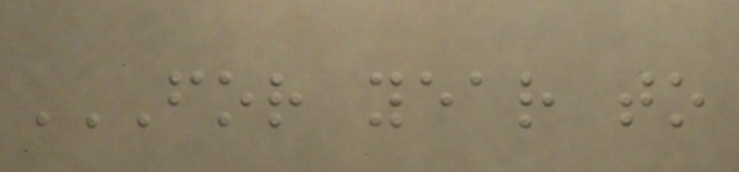FOR YEAR TO
